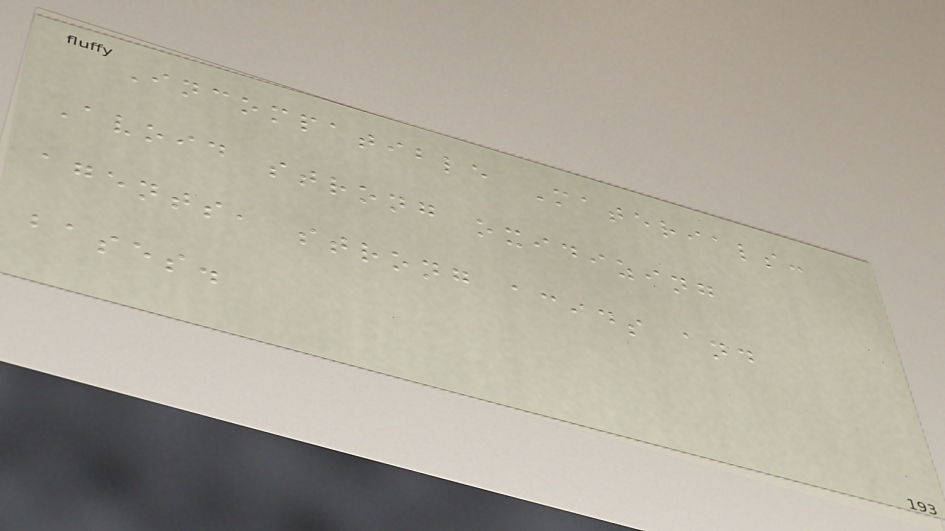Incompatible Materials:
Avoid strong oxidizing
agents, strong acids and
bases.
